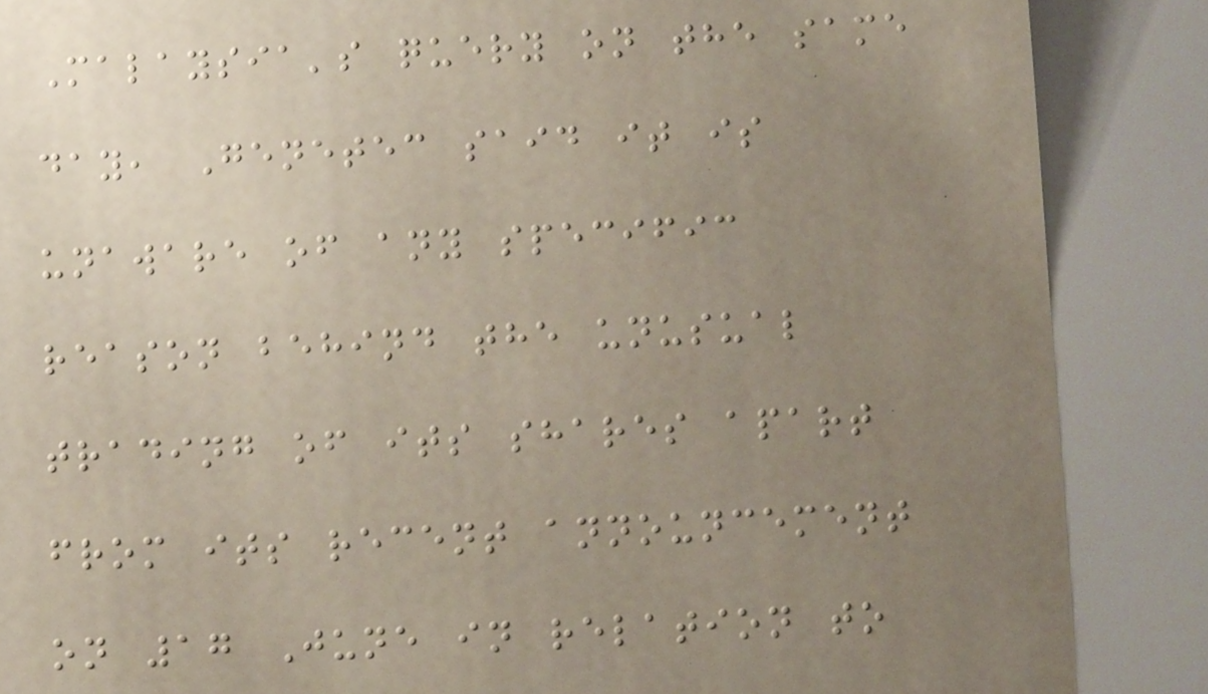Malaysia's query on the same
day, Genetec said it is
unaware of any specific
reason behind the unusual
trading of its shares apart
from its recent announcement
on 17 June in relation to
